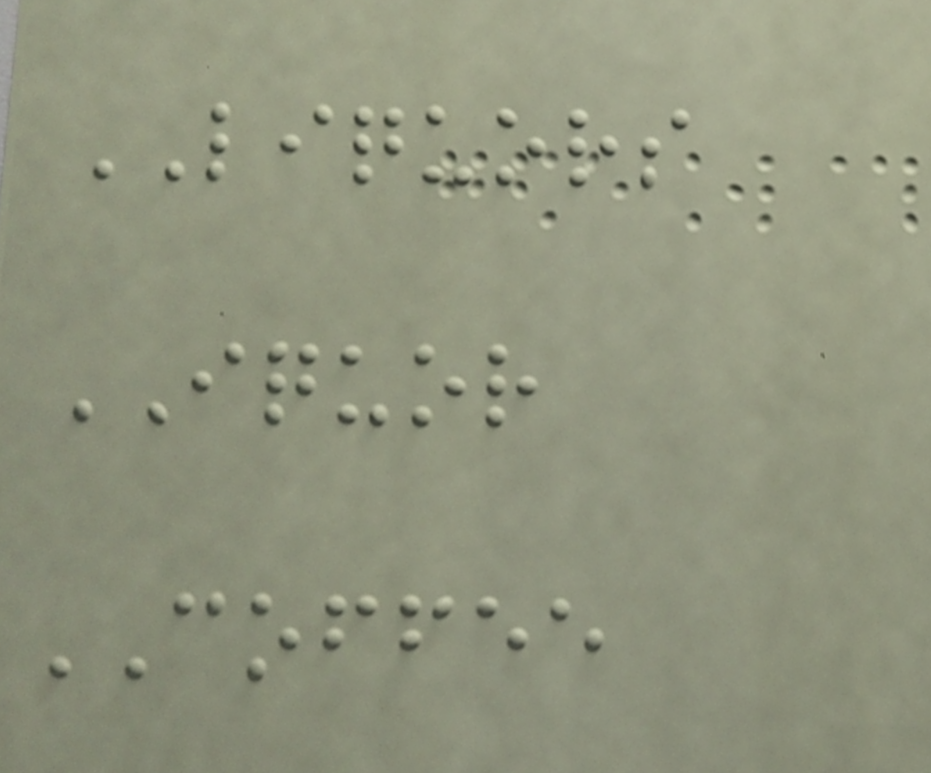LIQUORS
IQUOR
COFFEE
